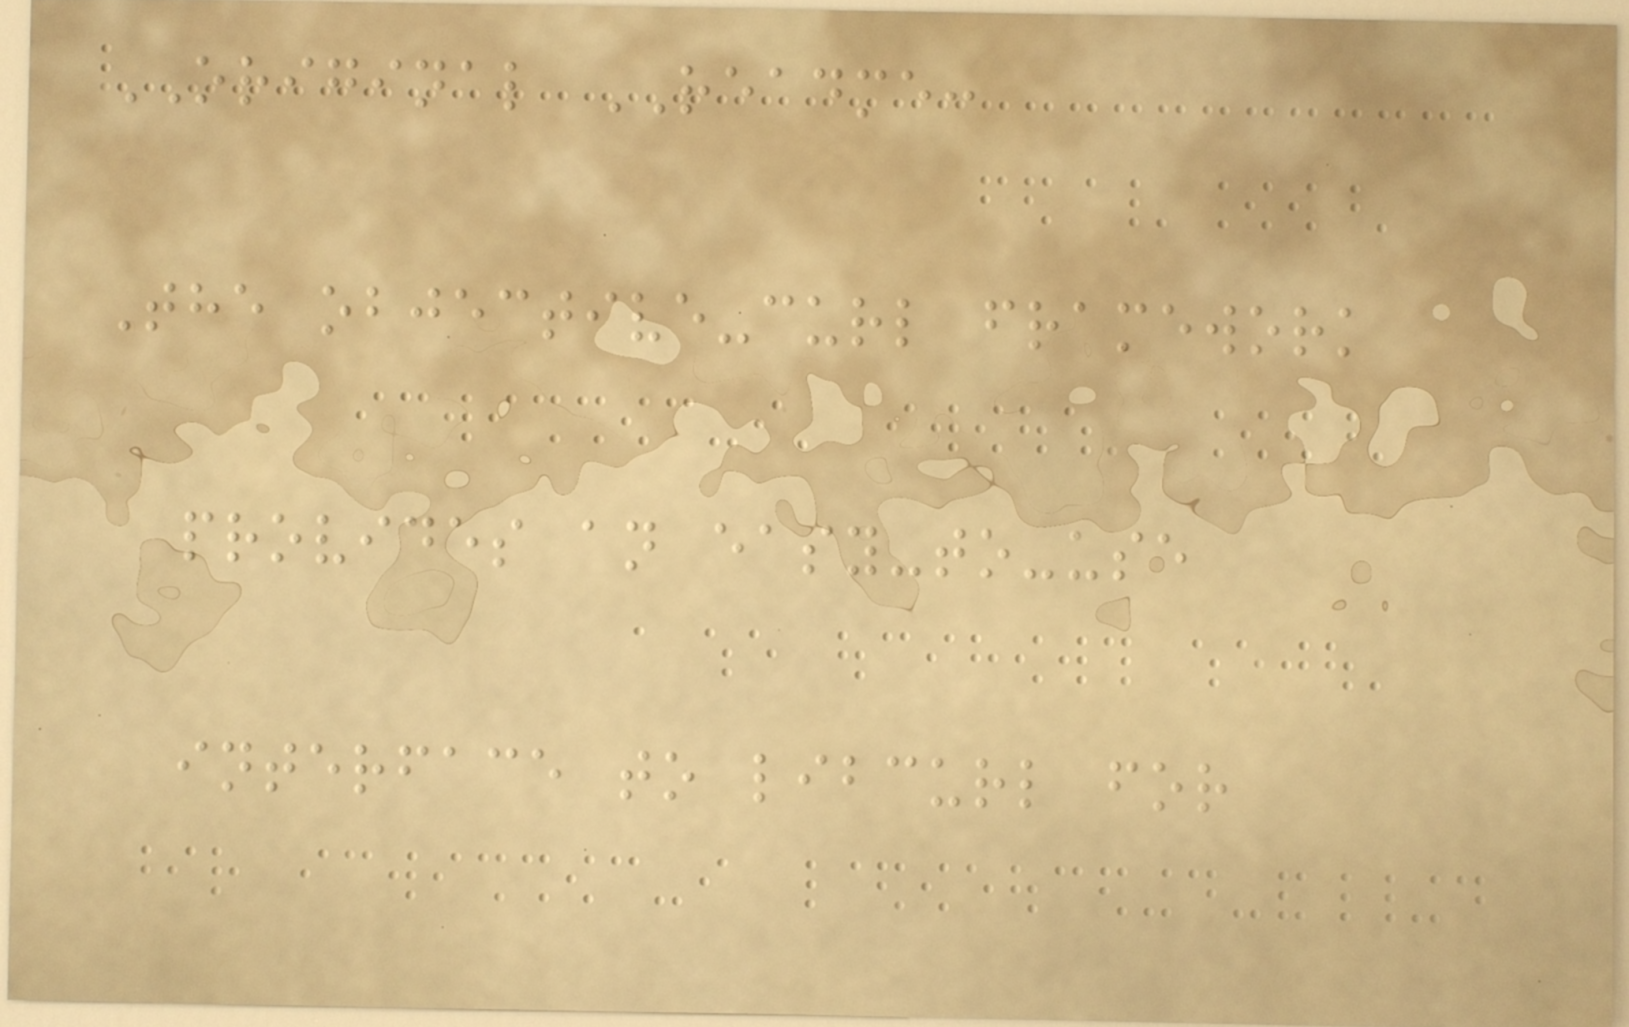ORIGINAL README:
The objective-curl framework
provides an easy-to-use
interface to libcurl for
